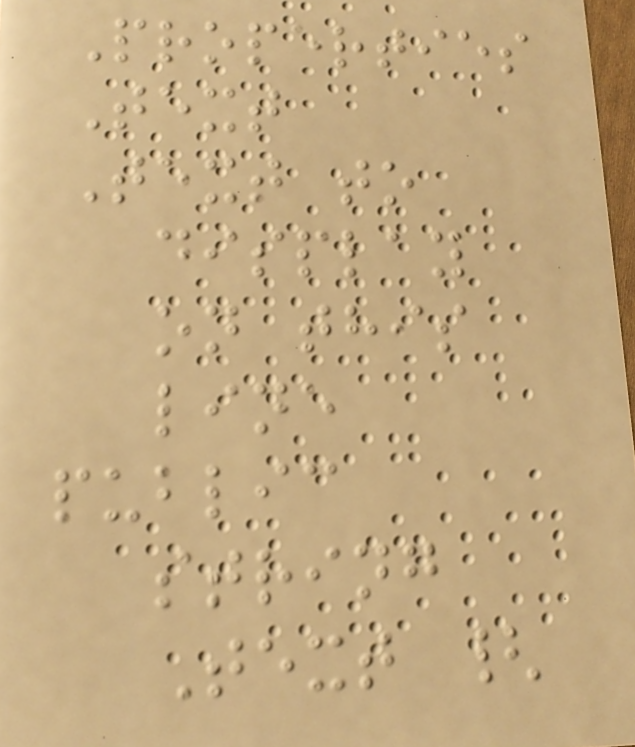Properties
Text
Text to
display
on this
line
public
string
Text {
